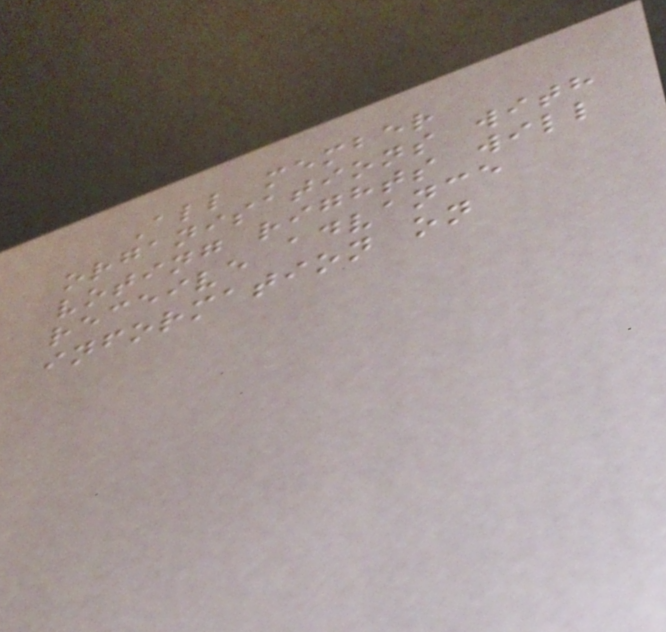All member
organisations with
voting rights will
receive advance
information on
